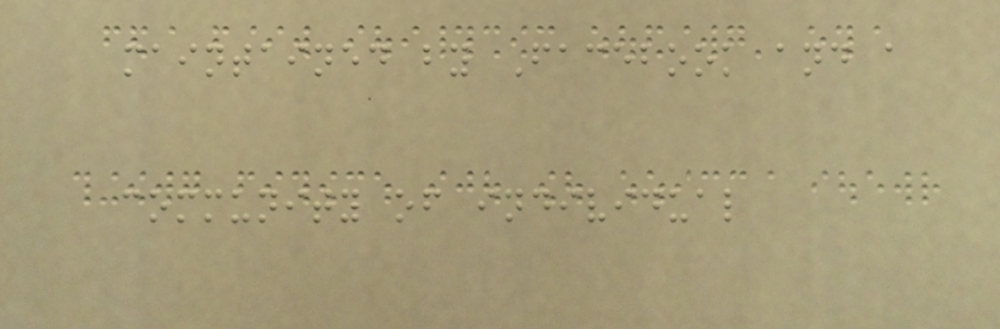maintained by Facebook and a
community of individual
